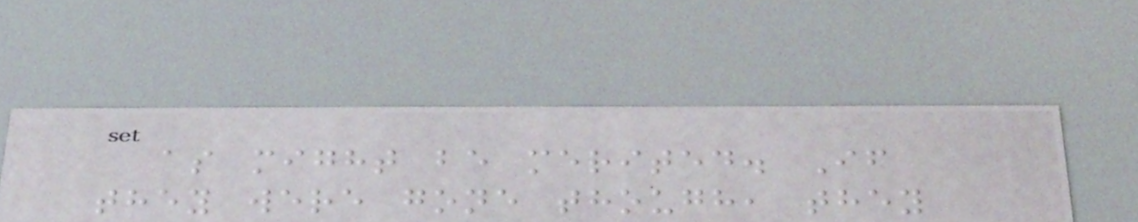as might be merited. If
they were gone though, they
